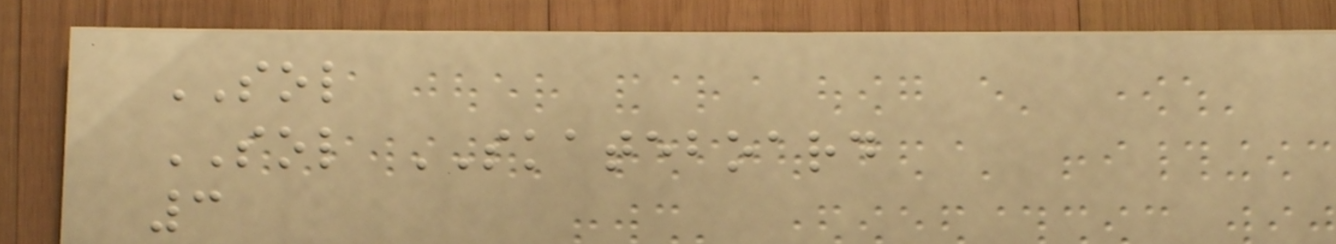SOL
SOL SKATEBOARD
3
